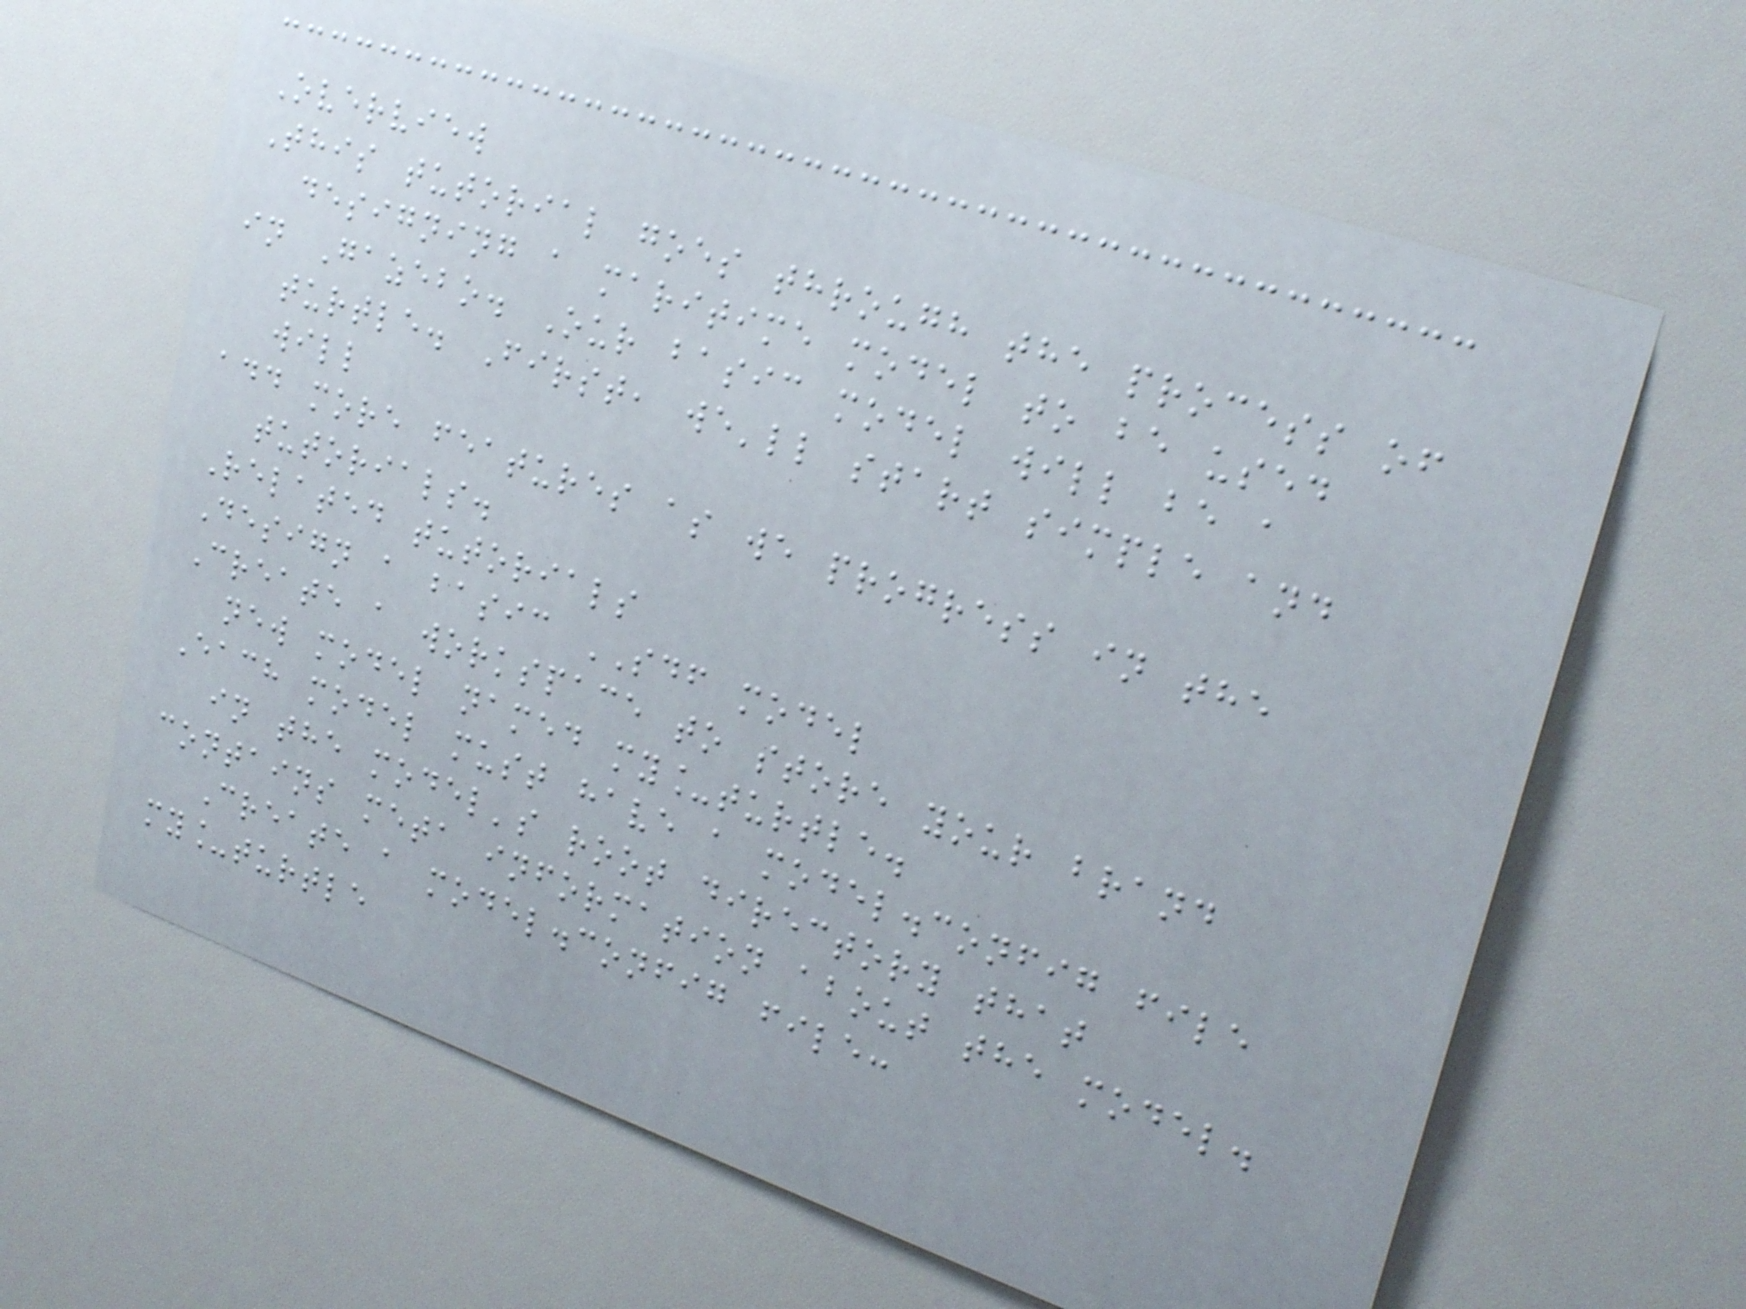Overview
This tutorial goes through the process of
designing a maritime model to be used
in Gazebo. Our basic model will be a
turtle. First, we'll start simple and
will
add more features as we progress in the
tutorials.
Related tutorials
Design a basic SDF model
Create a workspace to store your brand
new model named my_turtle.
Each model must have a model.config file
in the model's root directory that
contains meta information about the model.
Create a model.config file:
my_turtle
